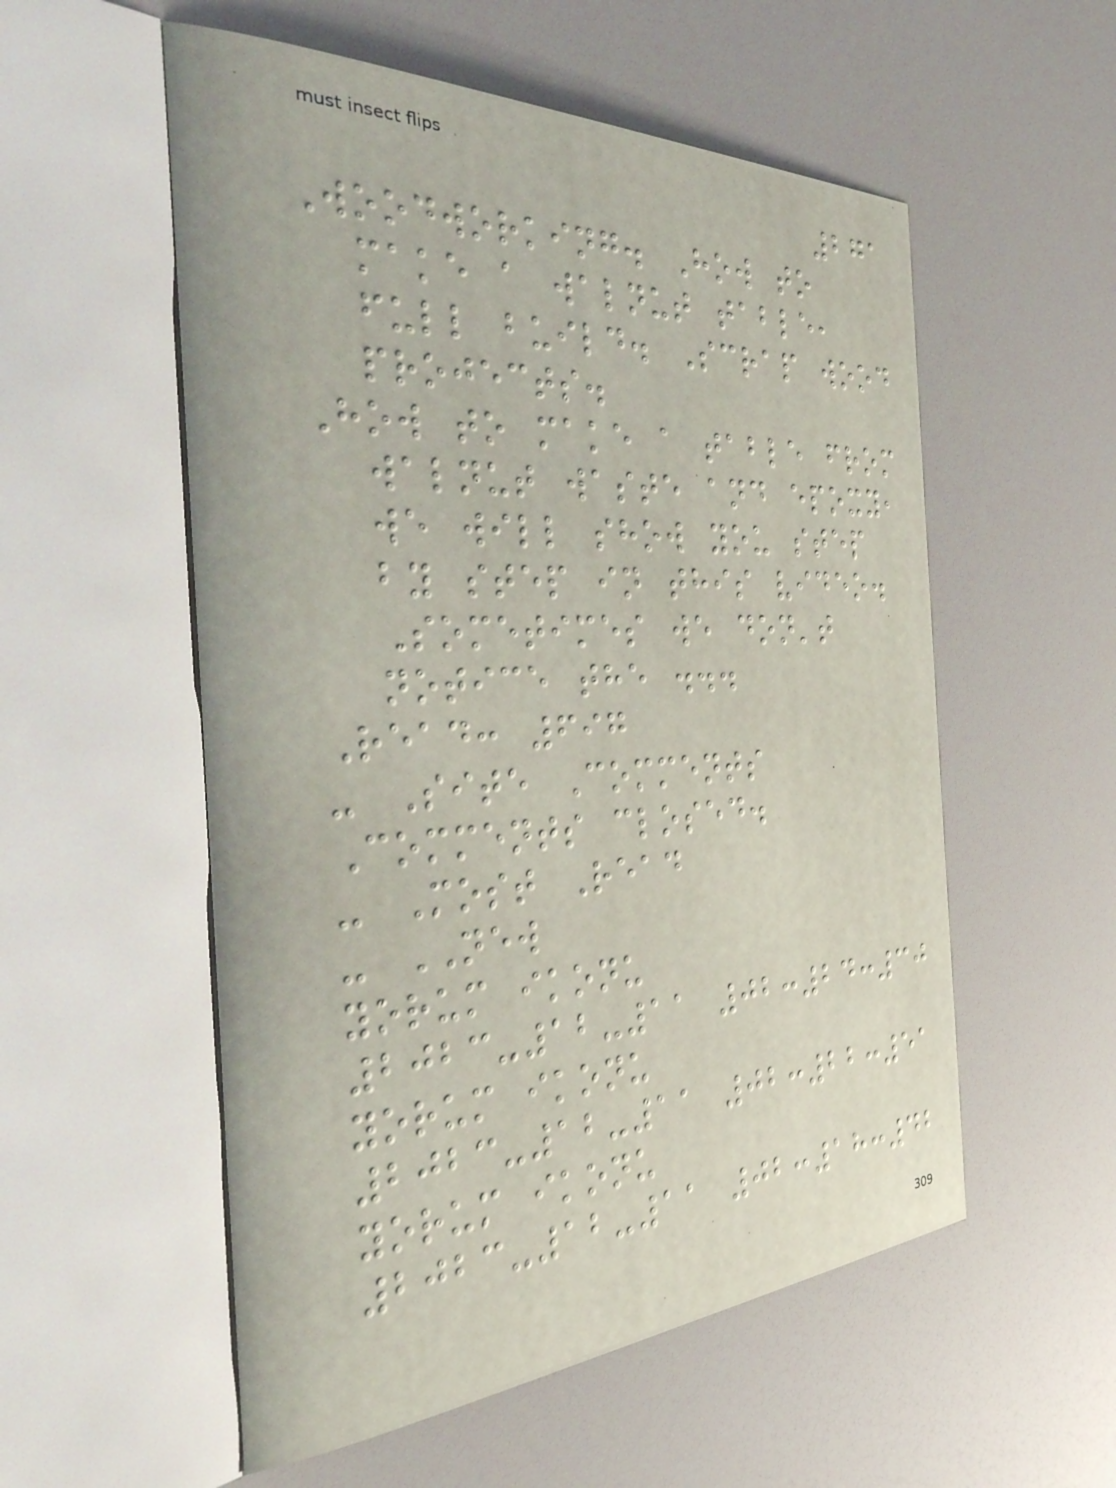271
Woodworking. How to
make a walnut table,
full build. Scrap wood
projects.
How to make a table from
walnut waste and epoxy,
we will show you step
by step in this video.
Sometimes we don't
notice the ...
Read: 697
- Site Comments
Comments closed.
- Most Read
- NEW
yorum ikonu
2023-12-11 02:24:30
yorum ikonu
2023-12-11 02:22:51
yorum ikonu
2023-12-11 02:18:42
